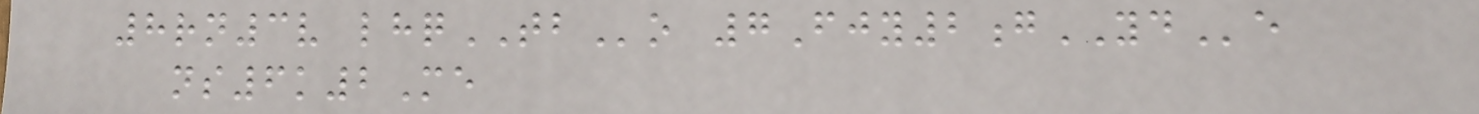8rn3v lhqTBo 7Fjy2gYDe
ns6k2Me
